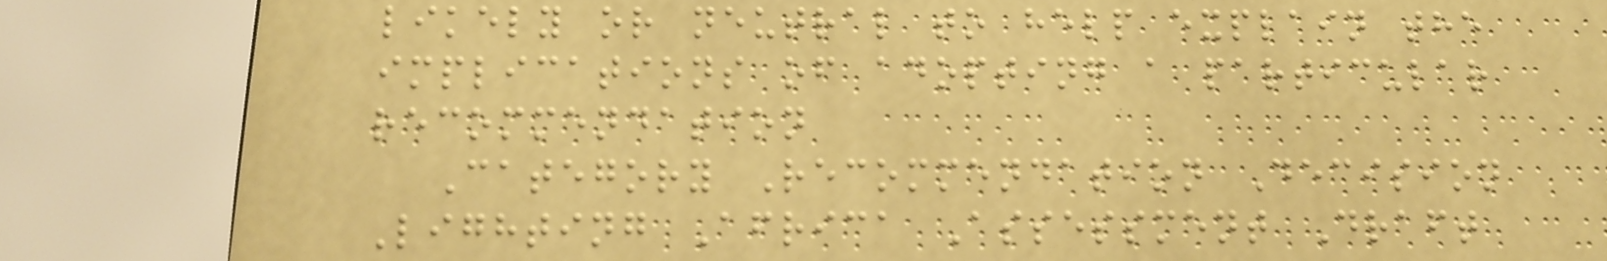likely or neutral to help explain the
implications of adopting a particular
recommendation
Category Recommendation Decision
Lighting Africa Assessment Draft
